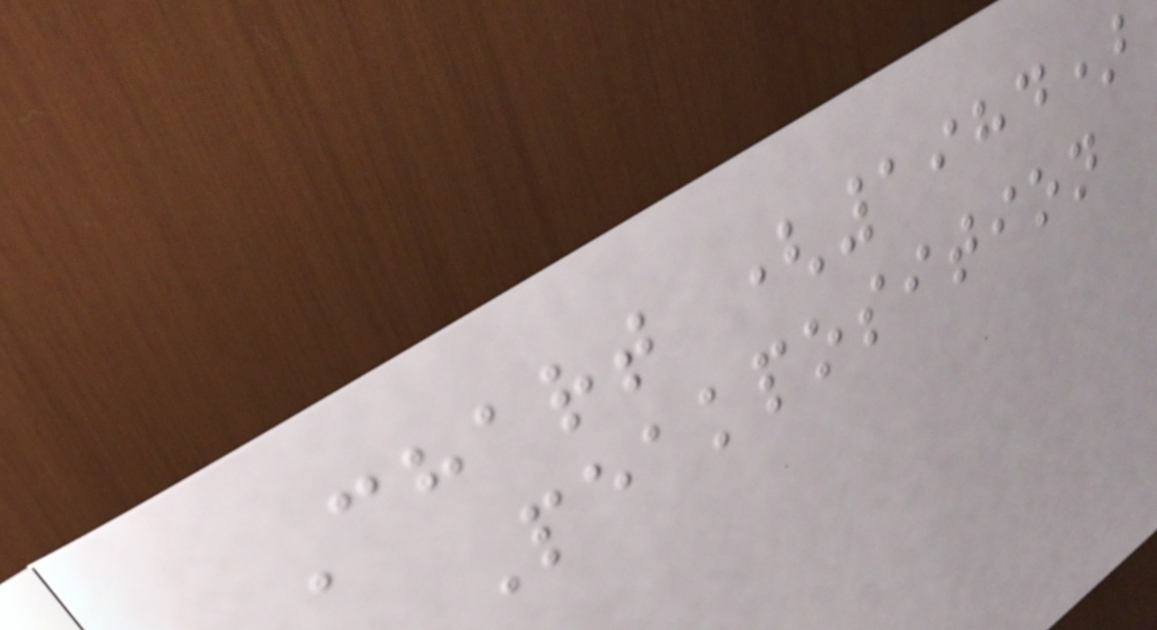Chart (1984)
Peakposition
